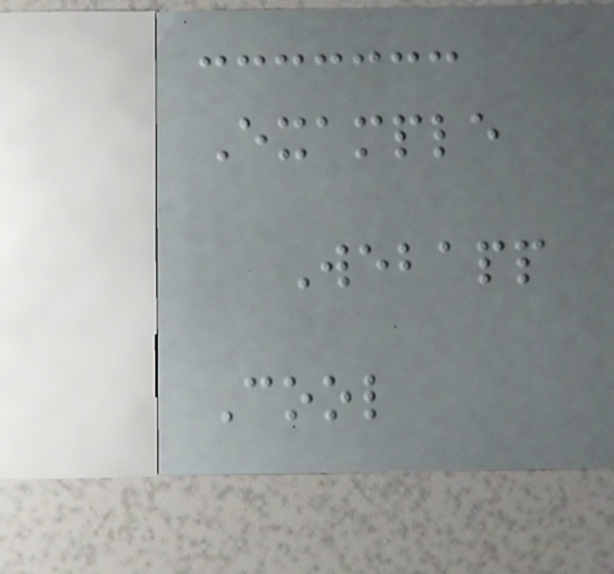Example
Webapp
Cool
